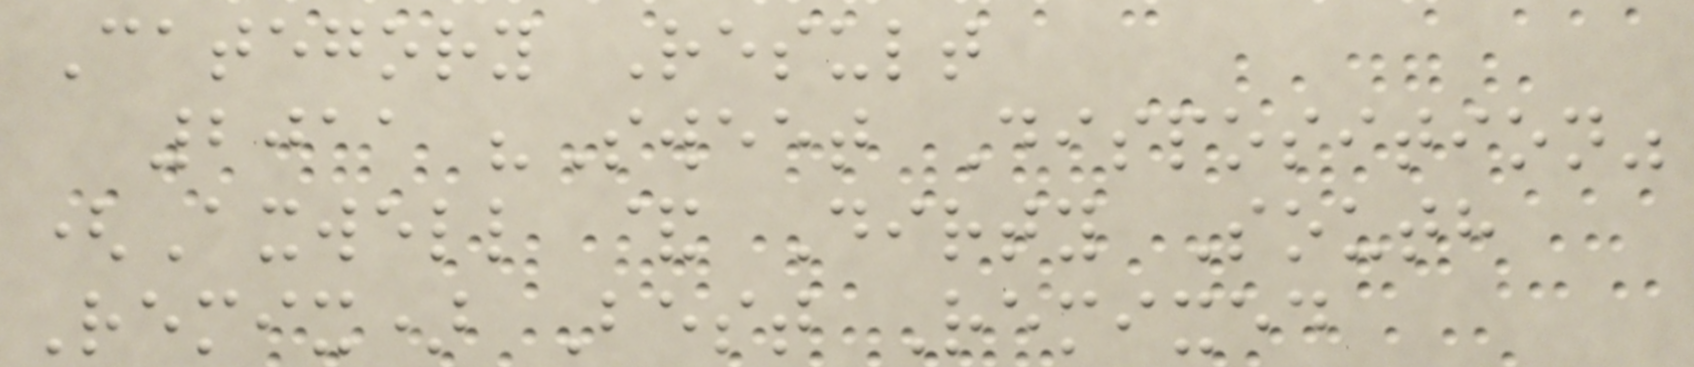Category Result
2011 "Sweet Disposition"
(Axwell & Dirty South
Remix) Best Remixed
